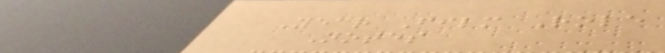Year Film Role
Notes
